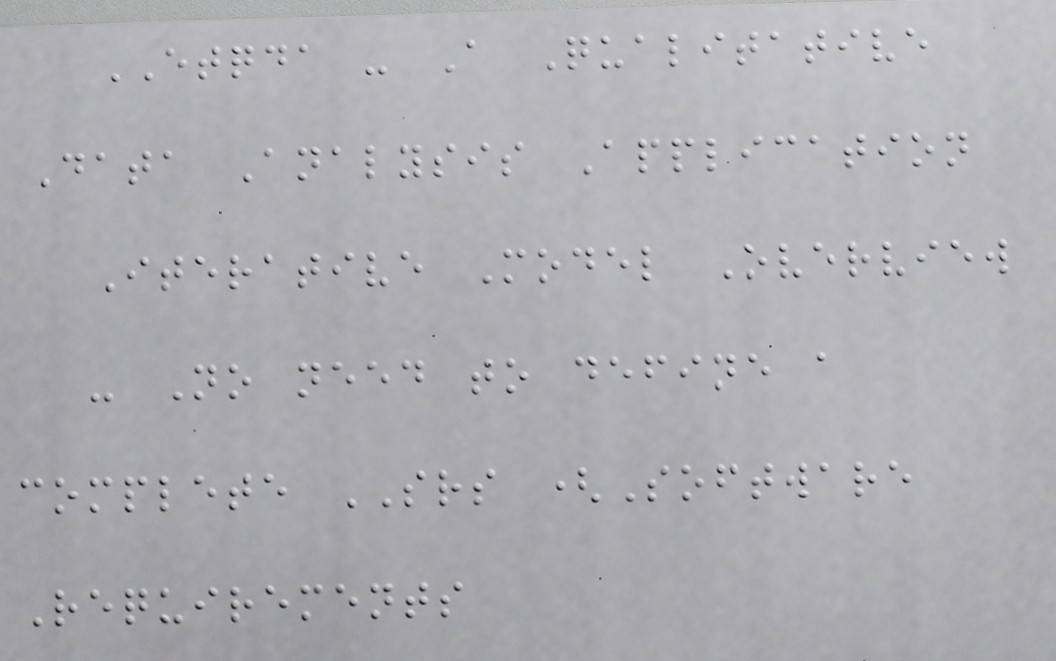ETQDA - A Qualitative
Data Analysis Application
Iterative Model Overview
- No need to define a
complete SRS (Software
Requirements
